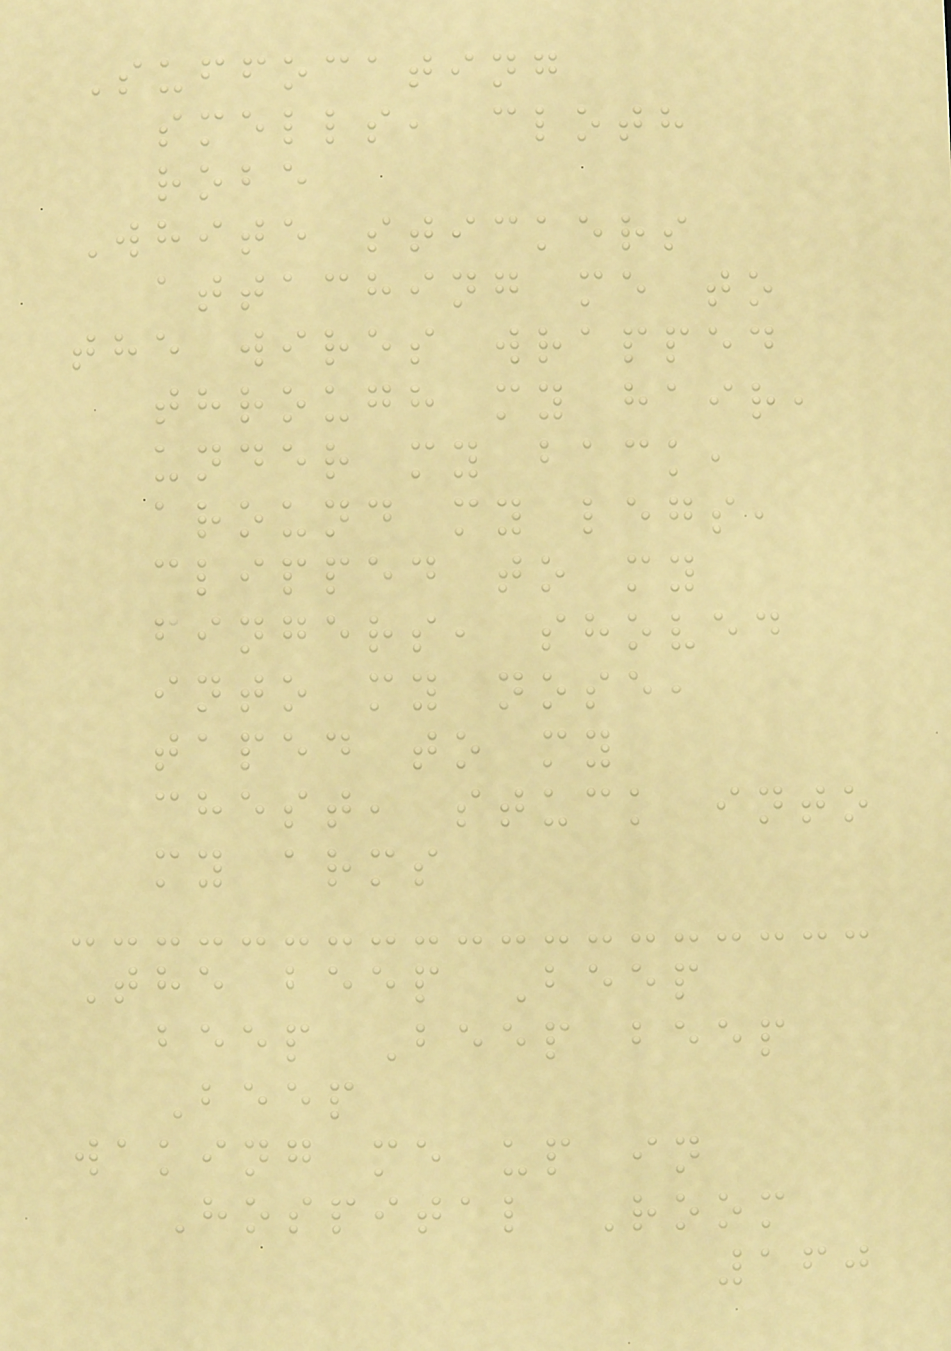Suffocating
smells, cloth
robe
White stickers
attaching me to
the wires wrapped
through my hair,
under my back,
around my legs,
clipped to my
fingers, shoved
into my nose,
taped to my
chest, stuck into
my arms
The beep Beep
beep Beep beep
Beep
waking me up in
Hospital Room
160
